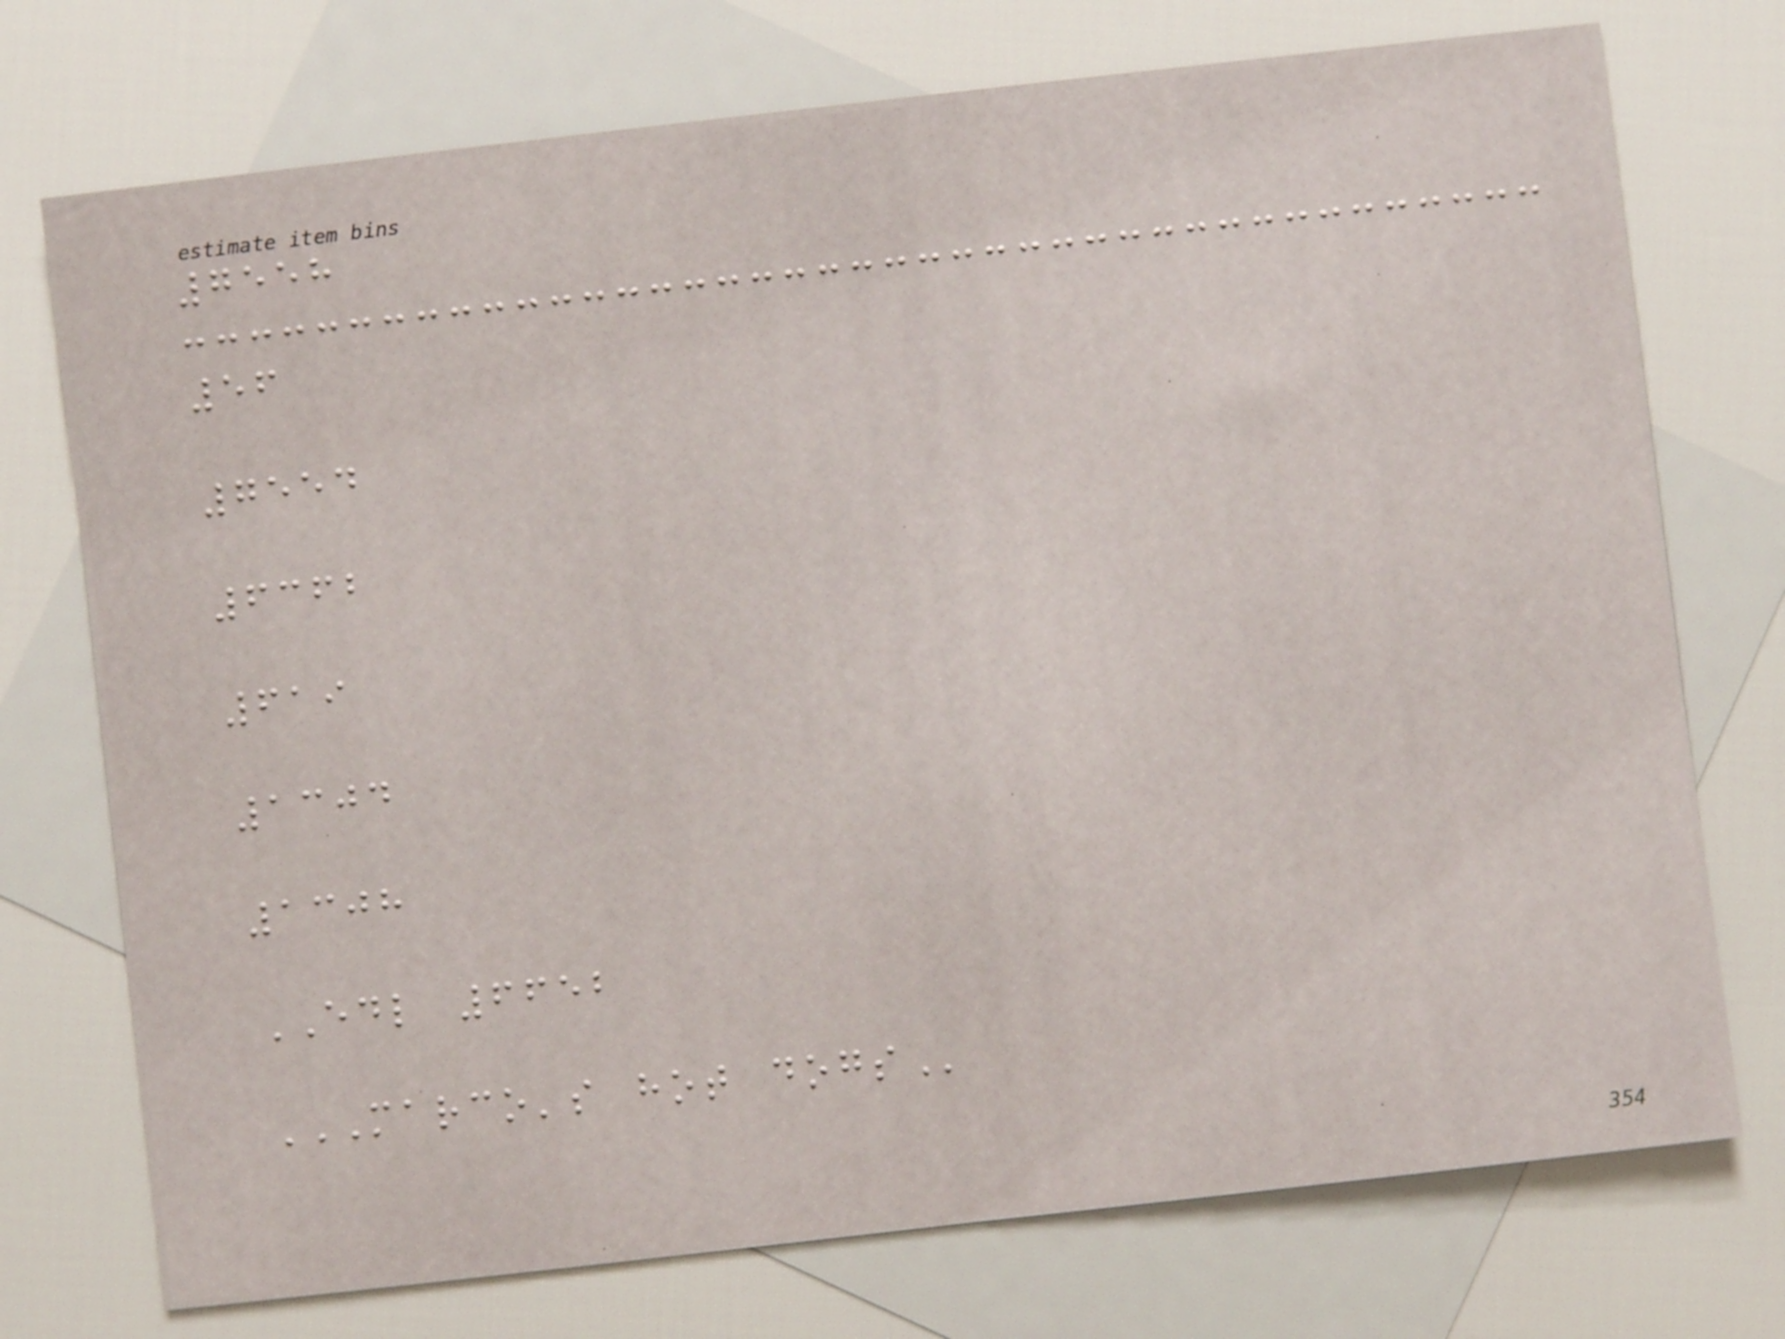7558
56
7554
6362
619
1304
1308
EDL 6652
MARCO'S HOT DOGS
